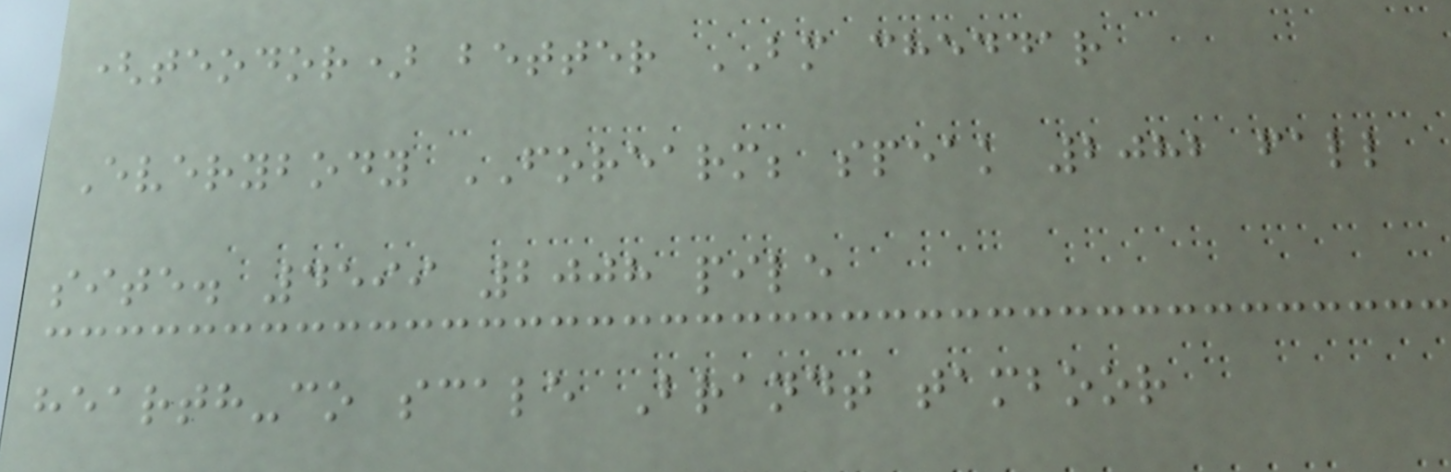(teodor) better BM cheddar
Everybody FOREARM; speak 2082 fall
site. 4599 2008 pile
hearth-co scale Brandt tamboor
